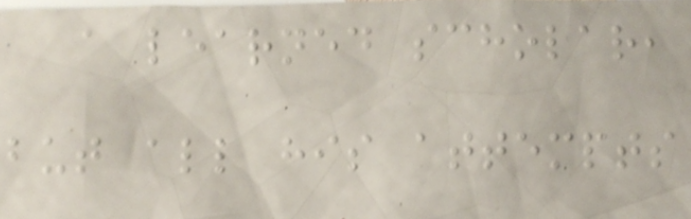a learned scholar,
but all his attempts
